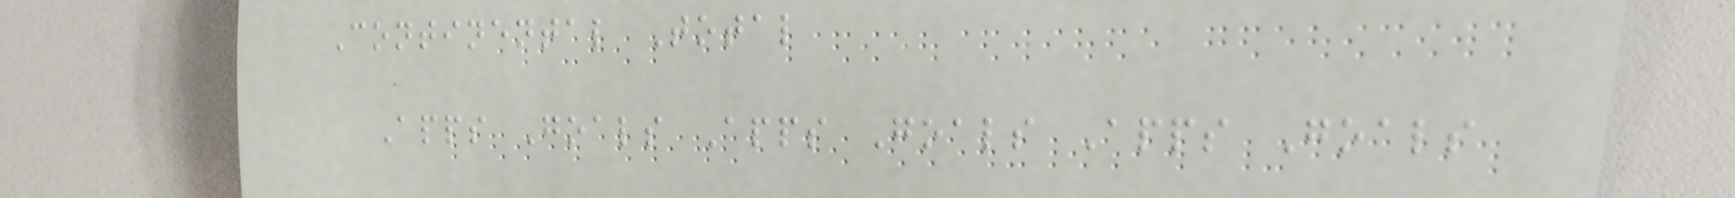Continental Total
Apps Goals Apps Goals Apps Goals
